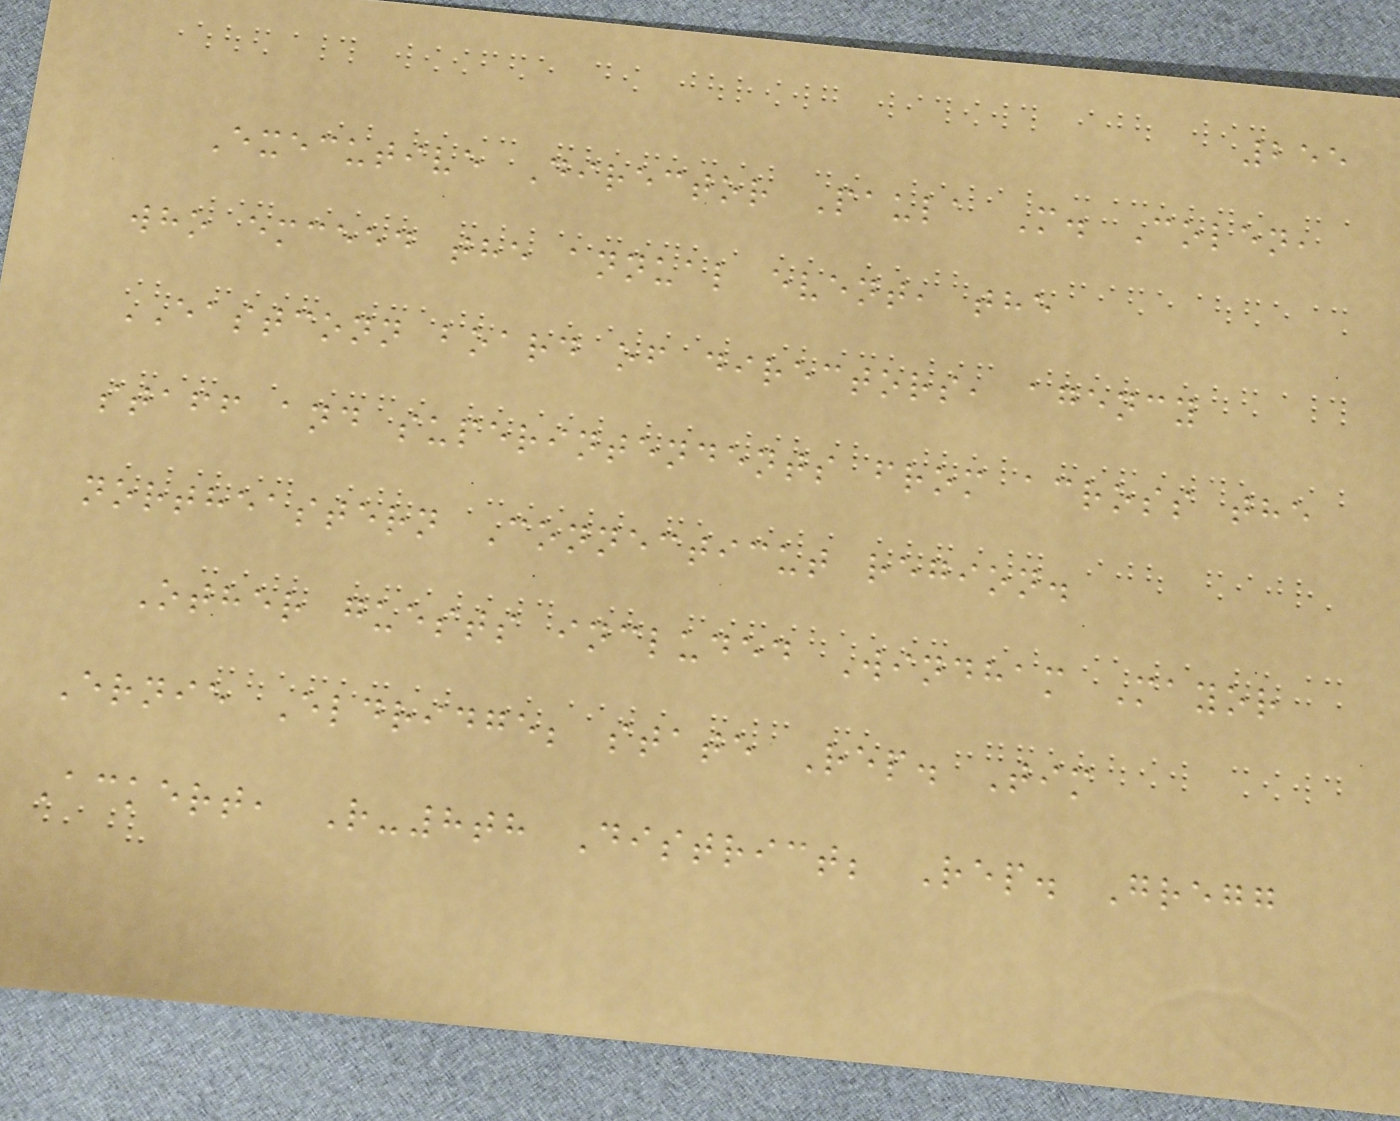255
Executive Director Paula M. Colen,
who emceed the annual event, the
EASTCONN board of directors, agency
staff and superintendents from across the
northeastern Connecticut region.
Other guests included Windham Mayor
Ernie Eldridge; state Rep. Tim
Ackert, R-8th District; Rep. Gregg
